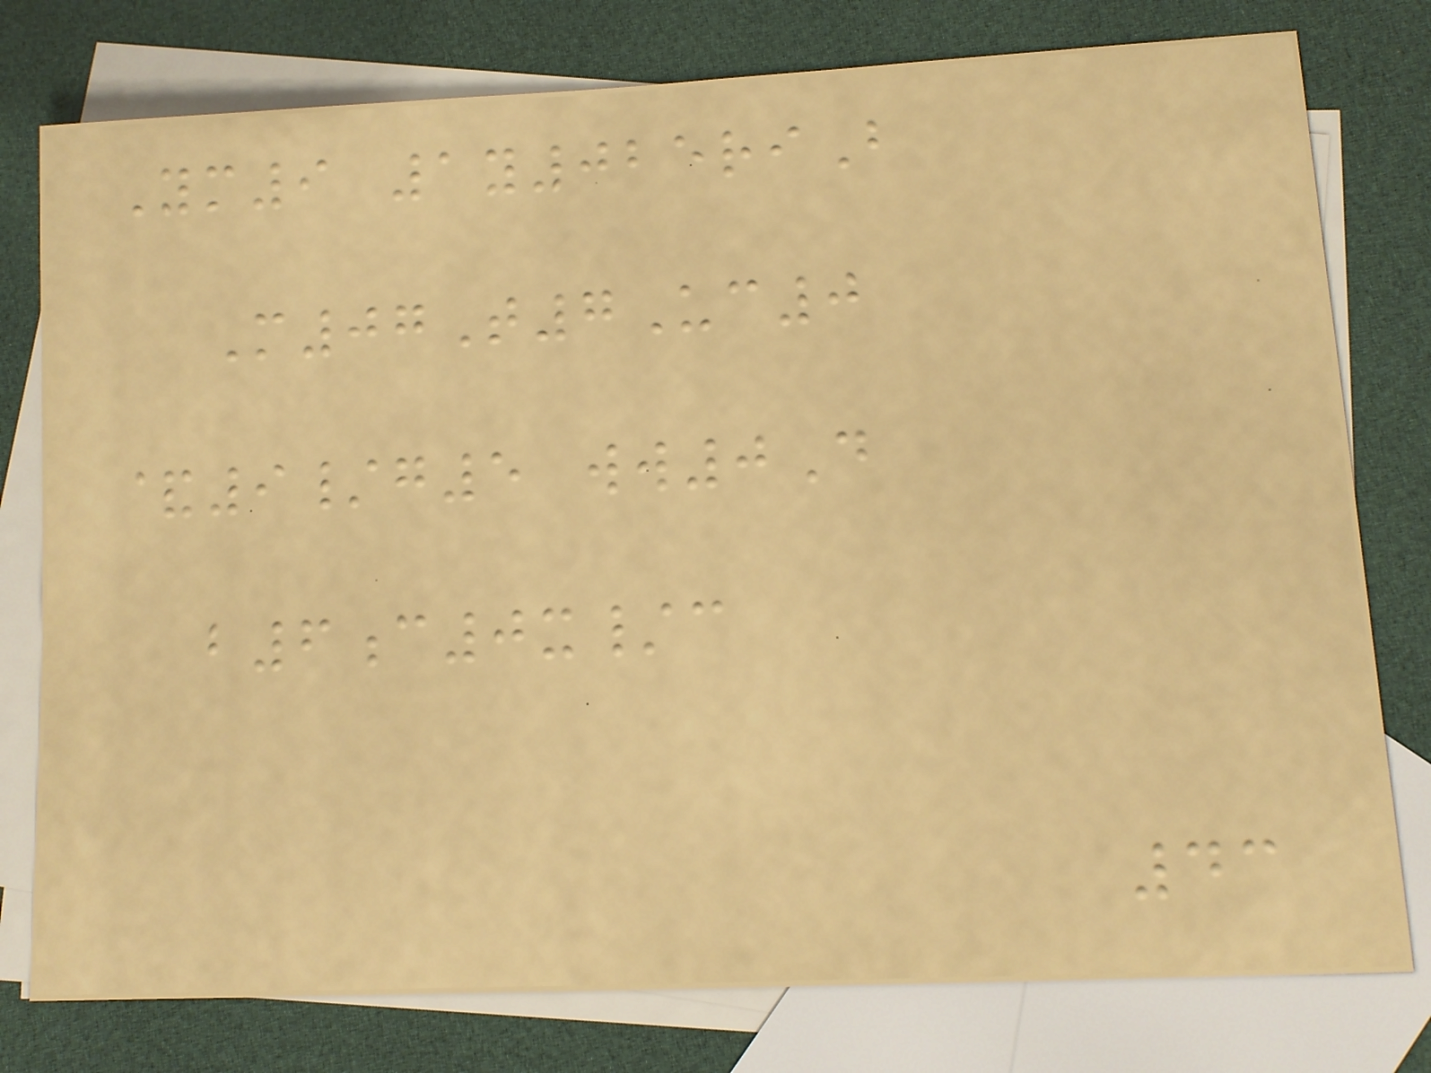Ym9 1y025riB
M07T7Uc0
&9/g5 ww0D
b6c0x/c
43
